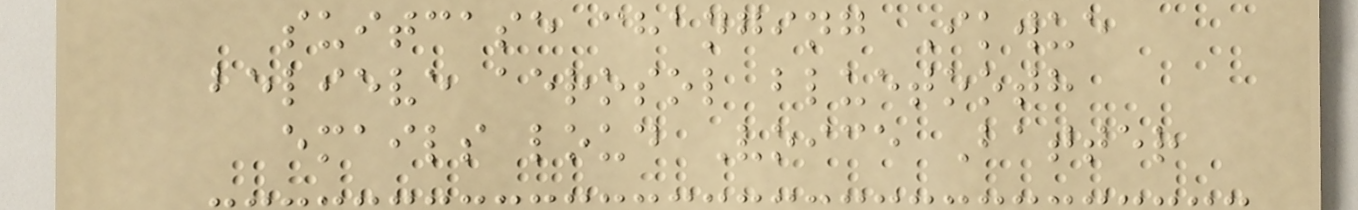suitcase changing Ikwue
believe aerosol bluetooth
emails loud Voice Batter
